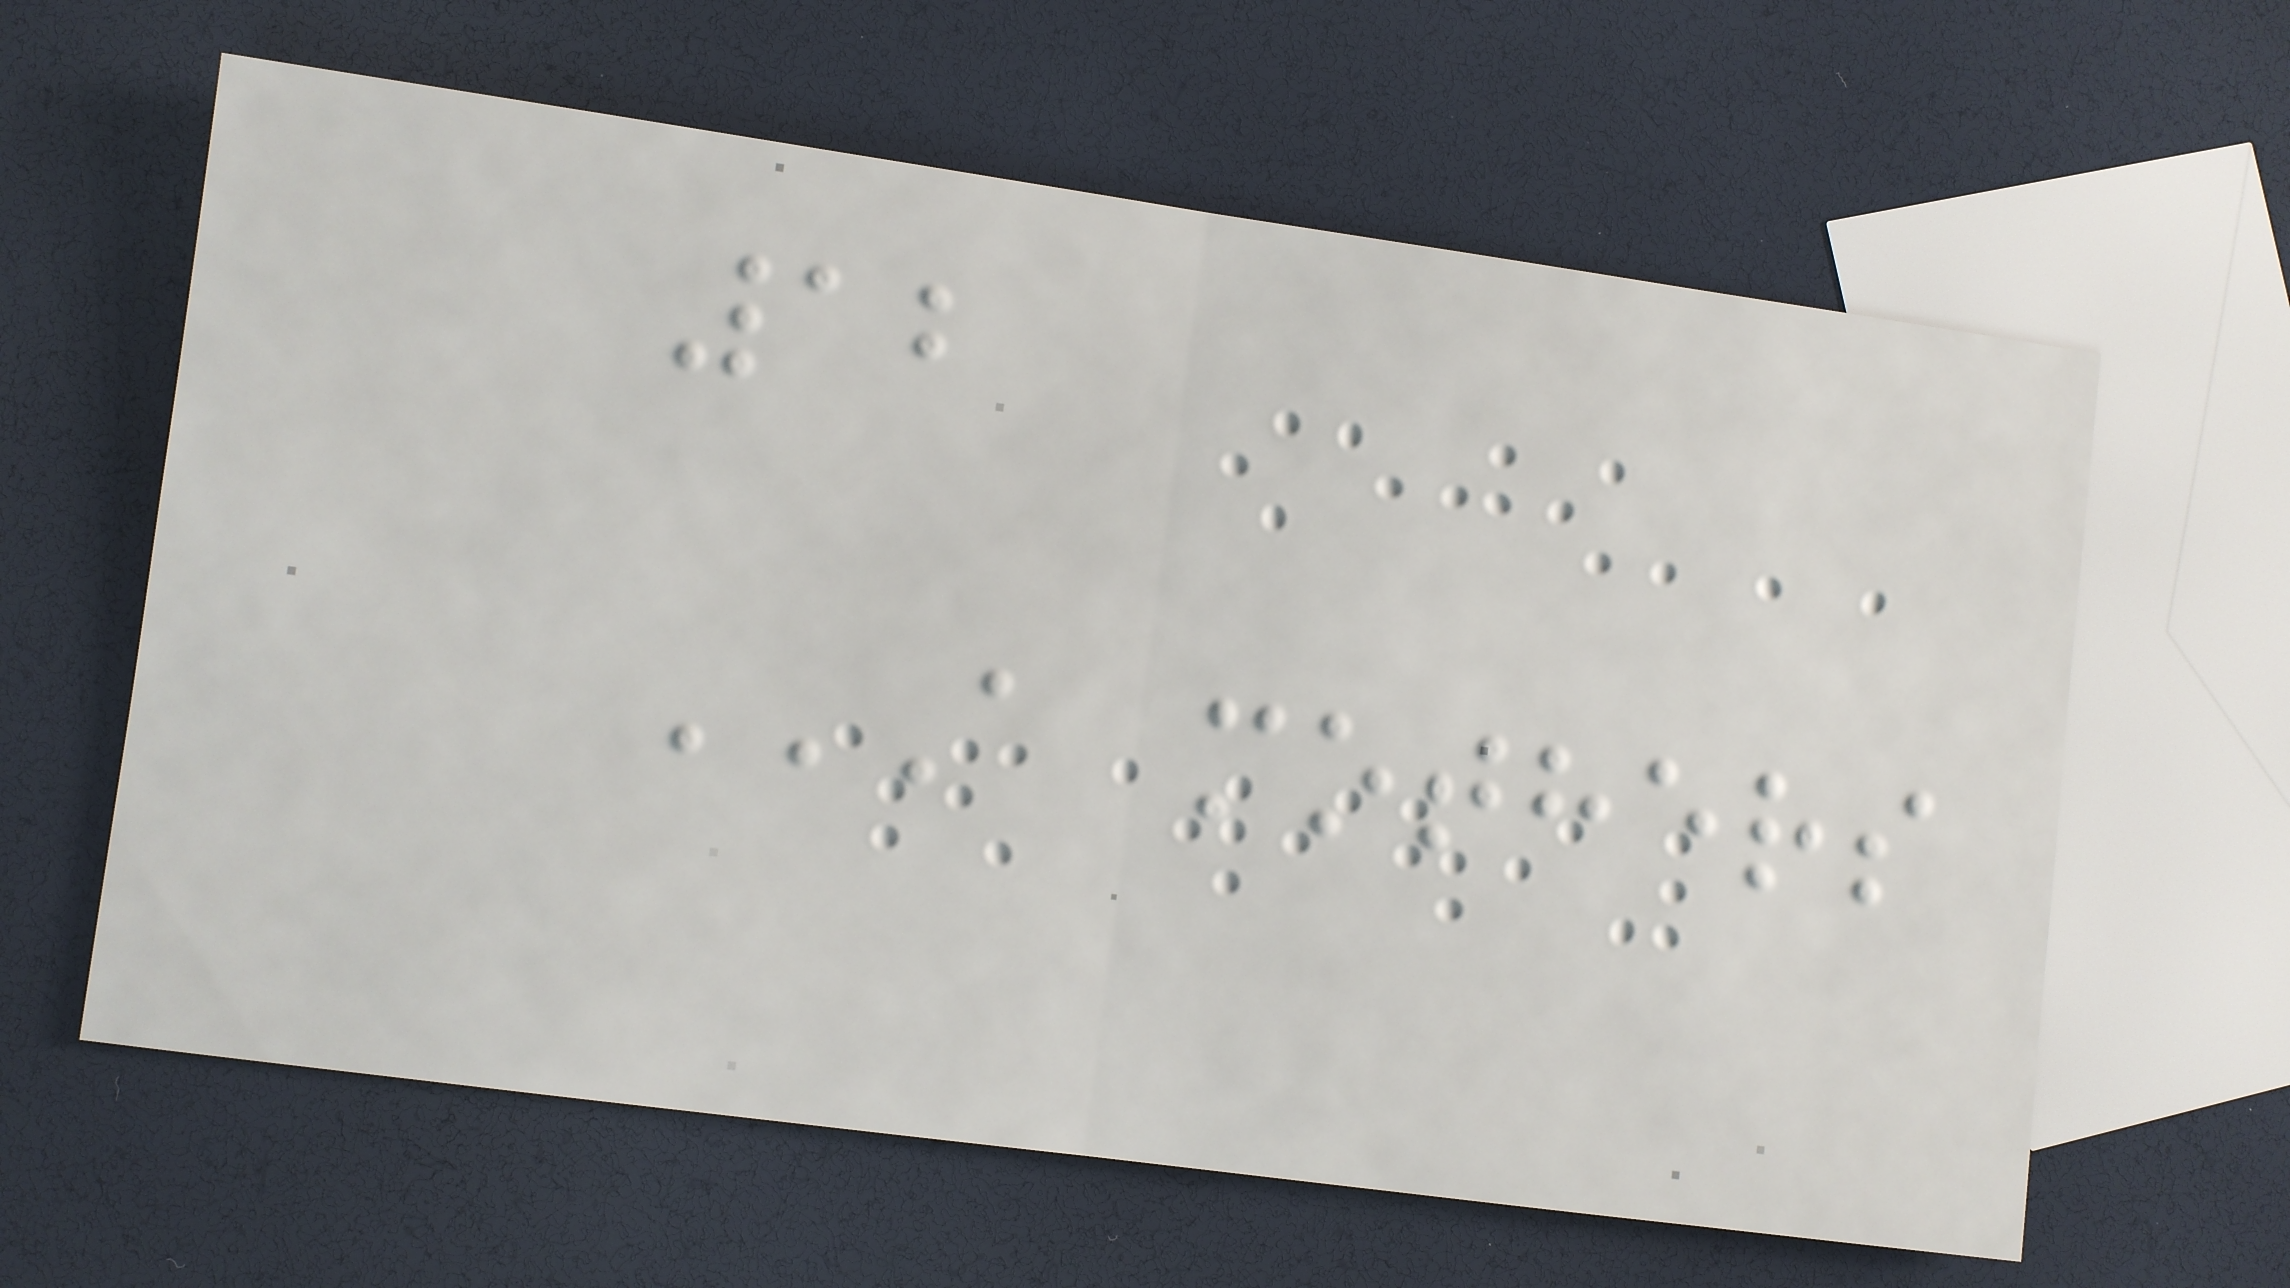12
A MOTHERS
